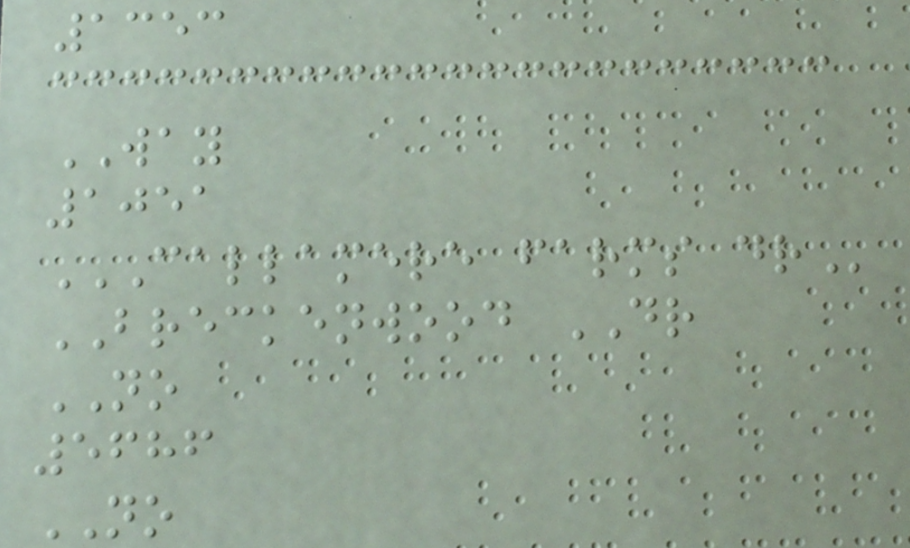1353
WAY
1051
CALLAMERE FARMS DR
BRECKENWOOD DR
NO
5686
NO
